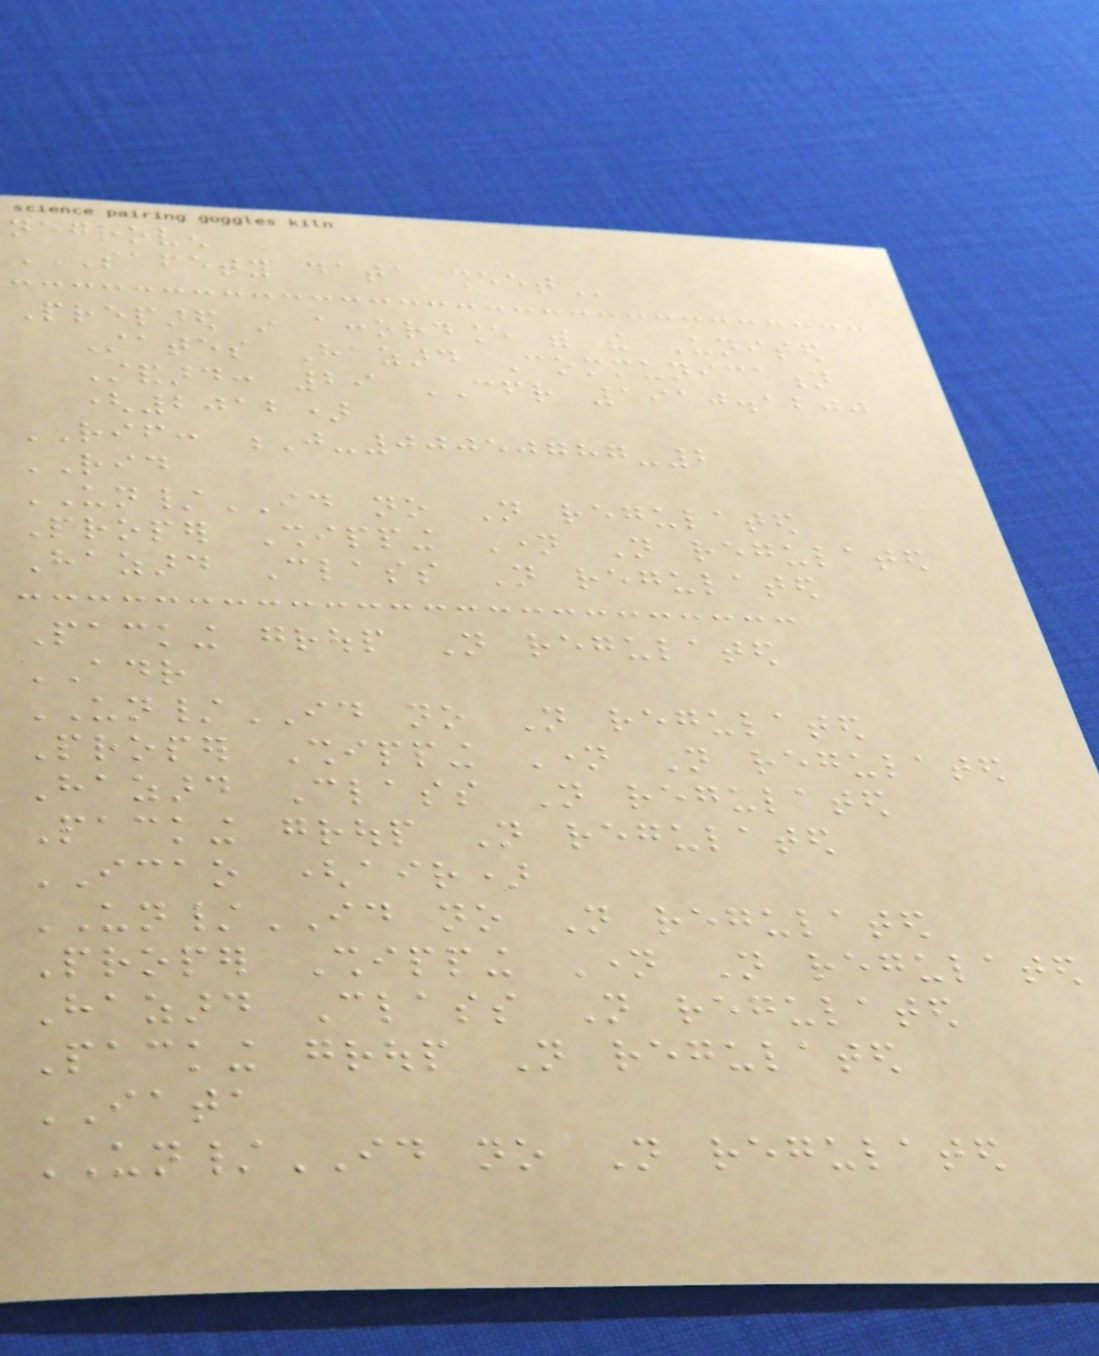negroven
SAFETY DATA SHEET
Prepared in accordance with the United
States Hazard Communication
Standard: 29 CFR 1910.1200
(2012)
RIF: J-00050787-2
RID
UN/ID no Not regulated
Proper Shipping Name Not regulated
Hazard Class Not regulated
Packing group Not regulated
ADR
UN/ID no Not regulated
Proper Shipping Name Not regulated
Hazard Class Not regulated
Packing group Not regulated
ICAO (air)
UN/ID no Not regulated
Proper Shipping Name Not regulated
Hazard Class Not regulated
Packing group Not regulated
IATA
UN/ID no Not regulated
